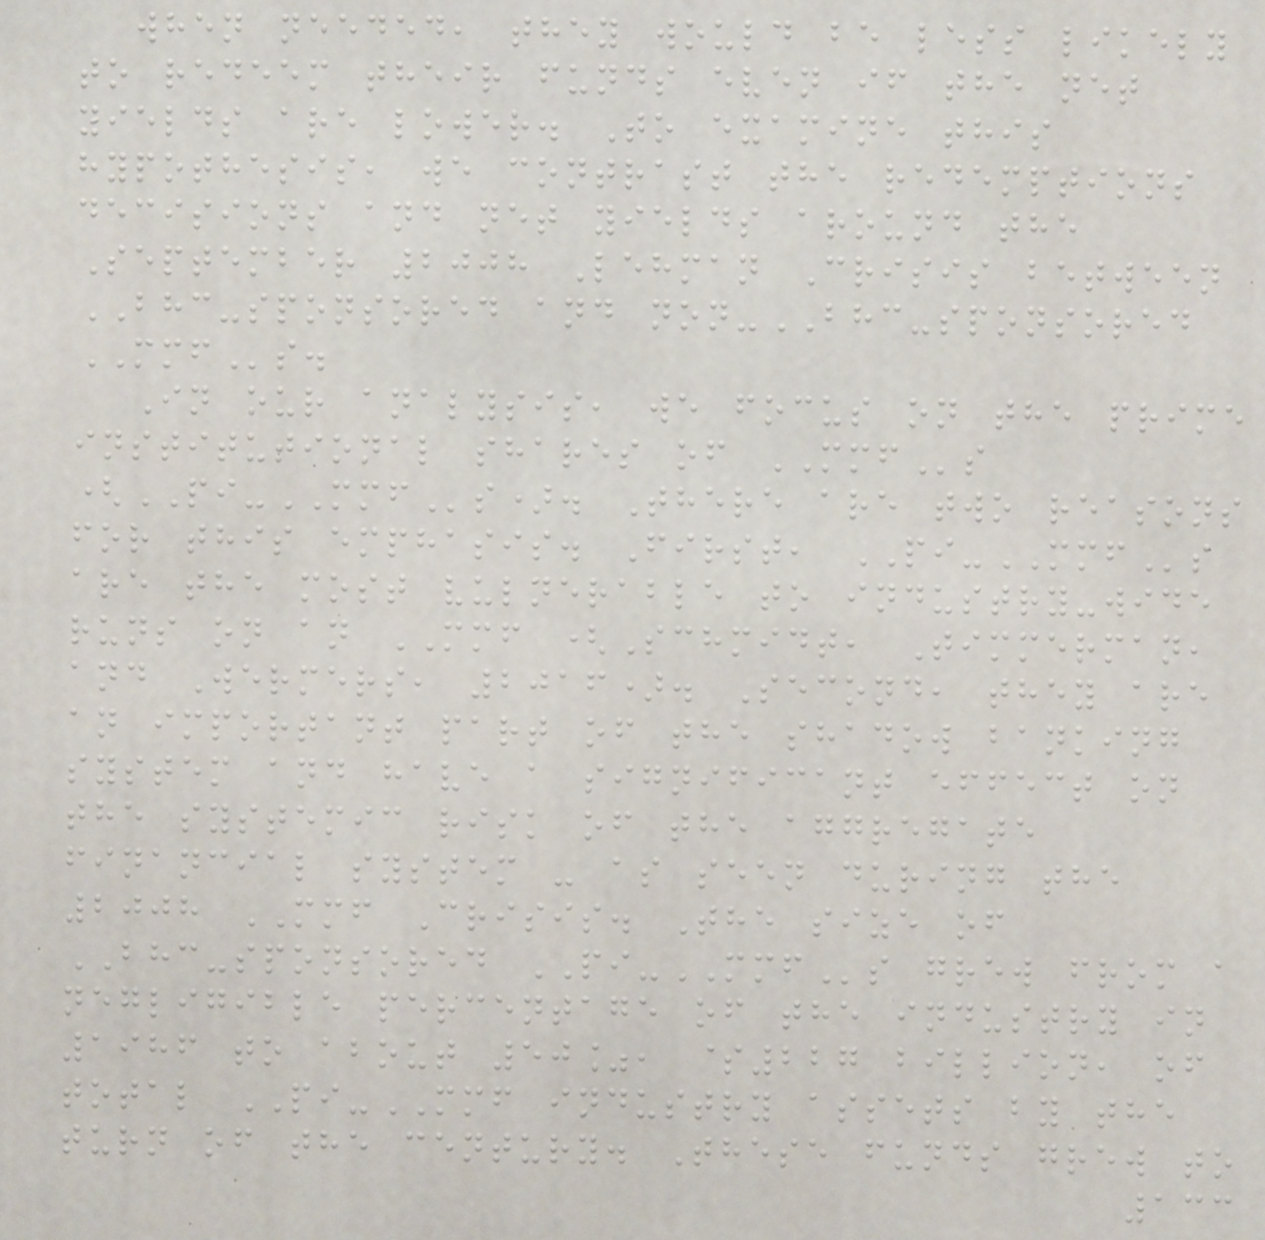when needed, they would be less likely
to redeem their funds even if the net
yields are lower. To examine this
hypothesis, we contrast the redemptions
decisions and net yields around the
September 2008 Lehman Crisis between
BHC-sponsored and non-BHC-sponsored
MMFs.
In our analysis, we focus on the prime
institutional shares of MMFs
(PI-MMFs). There are two reasons
for this emphasis. First, PI-MMFs
are the most vulnerable to industry-wide
runs on an MMF (Schmidt, Timmerman,
and Wermers, 2016). Second, they are
an important part of the shadow banking
system and have a significant effect on
the systemic risk of the aggregate
financial system - as seen during the
2008 MMF Crisis. The size of
BHC-sponsored PI-MMFs grew from a
negligible percentage of the industry in
1986 to about 50%, $227 billion, of
total PI-MMF industry assets by the
turn of the century. These funds grew to
133
